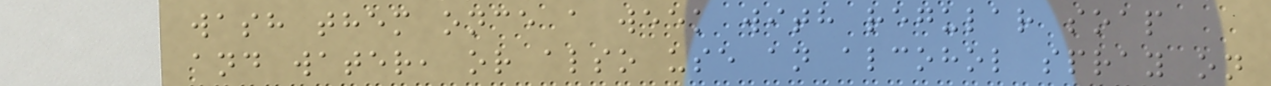wash them once a week with regular soap
and water, or also use an alcohol spray on
